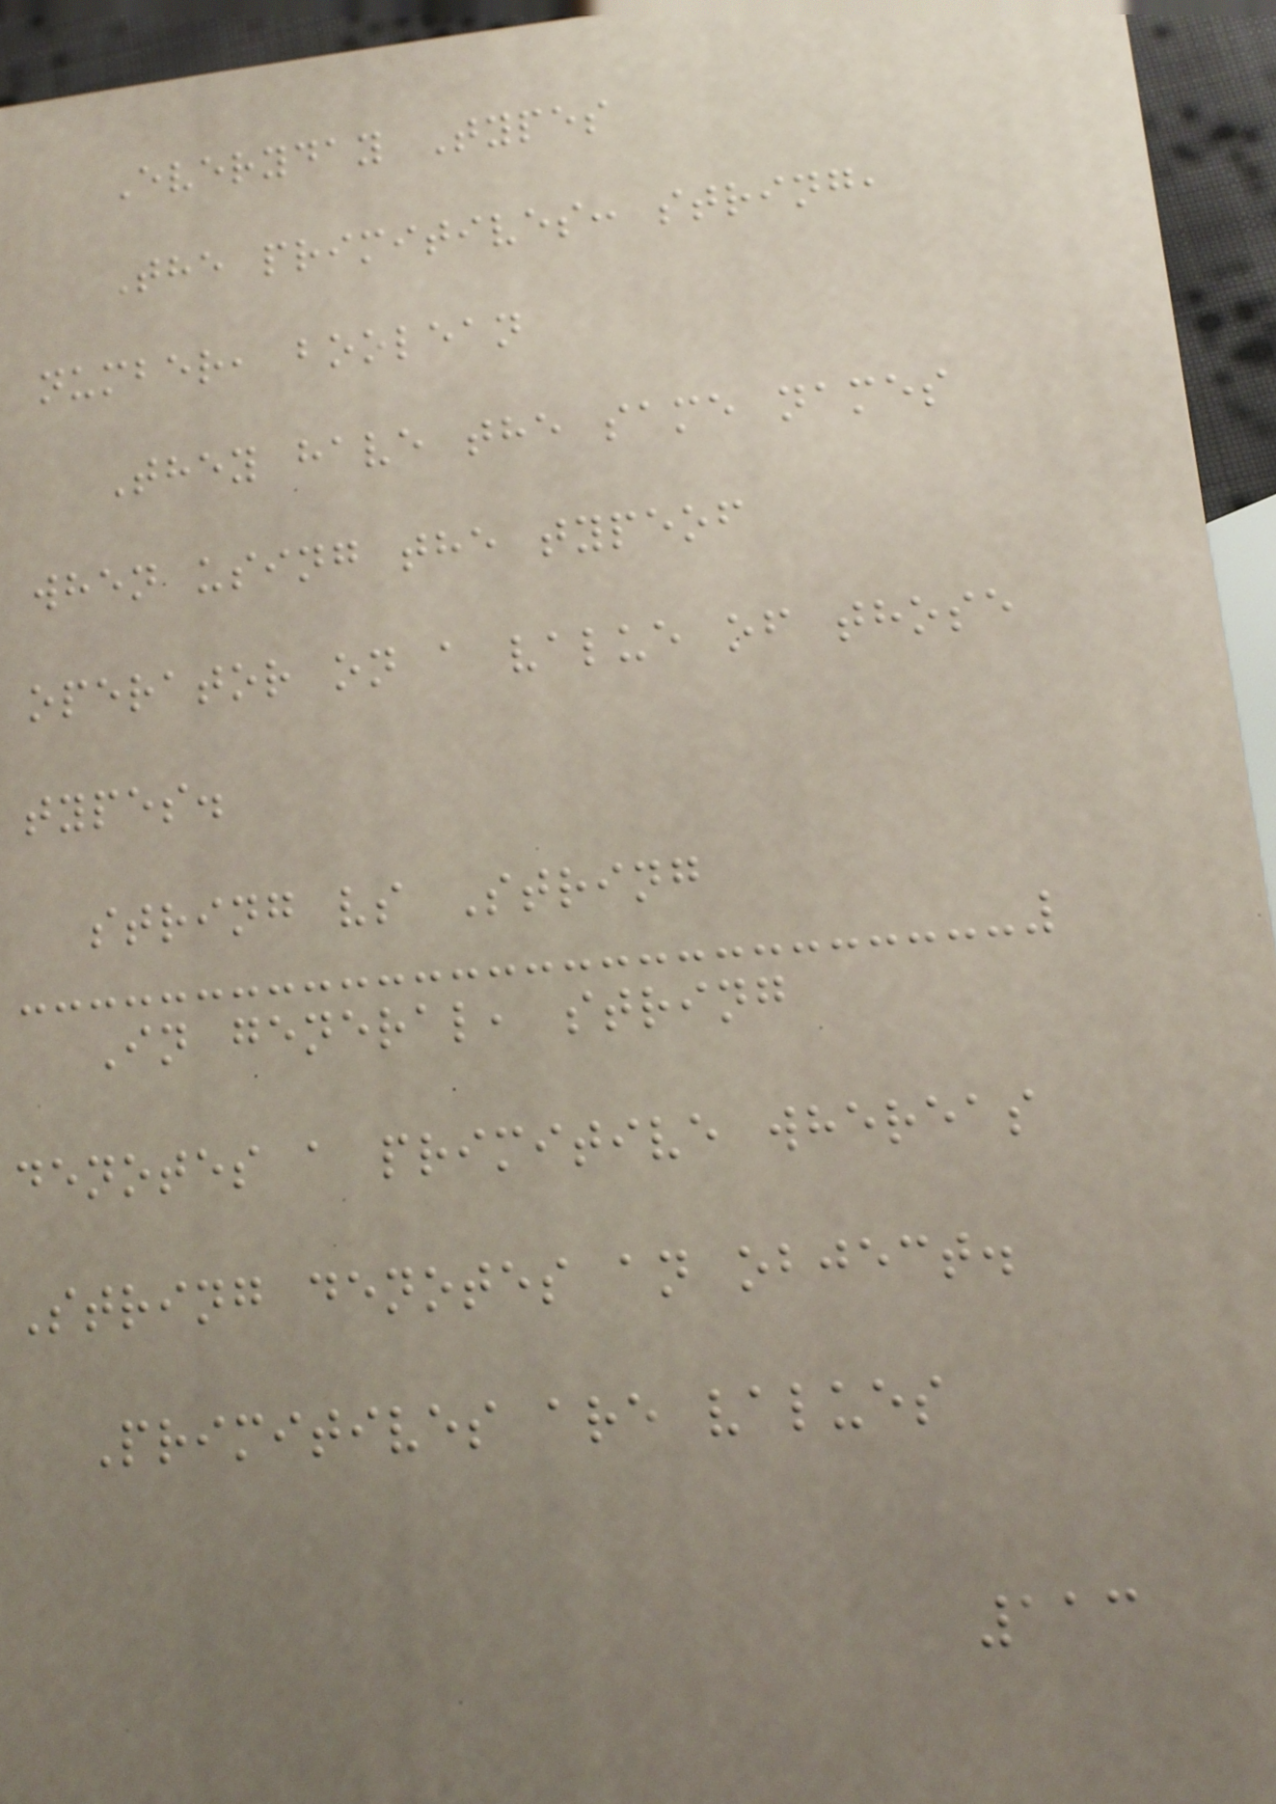Everyday Types
The primitives: string,
number, boolean
They have the same names
when using the typeof
operator on a value of those
types.
string vs String
In general, string
denotes a primitive whereas
String denotes an object.
Primitives are values
113
